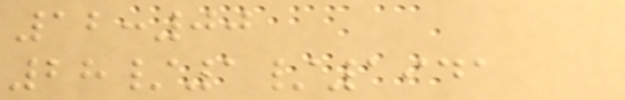12:00
28/1/1941
